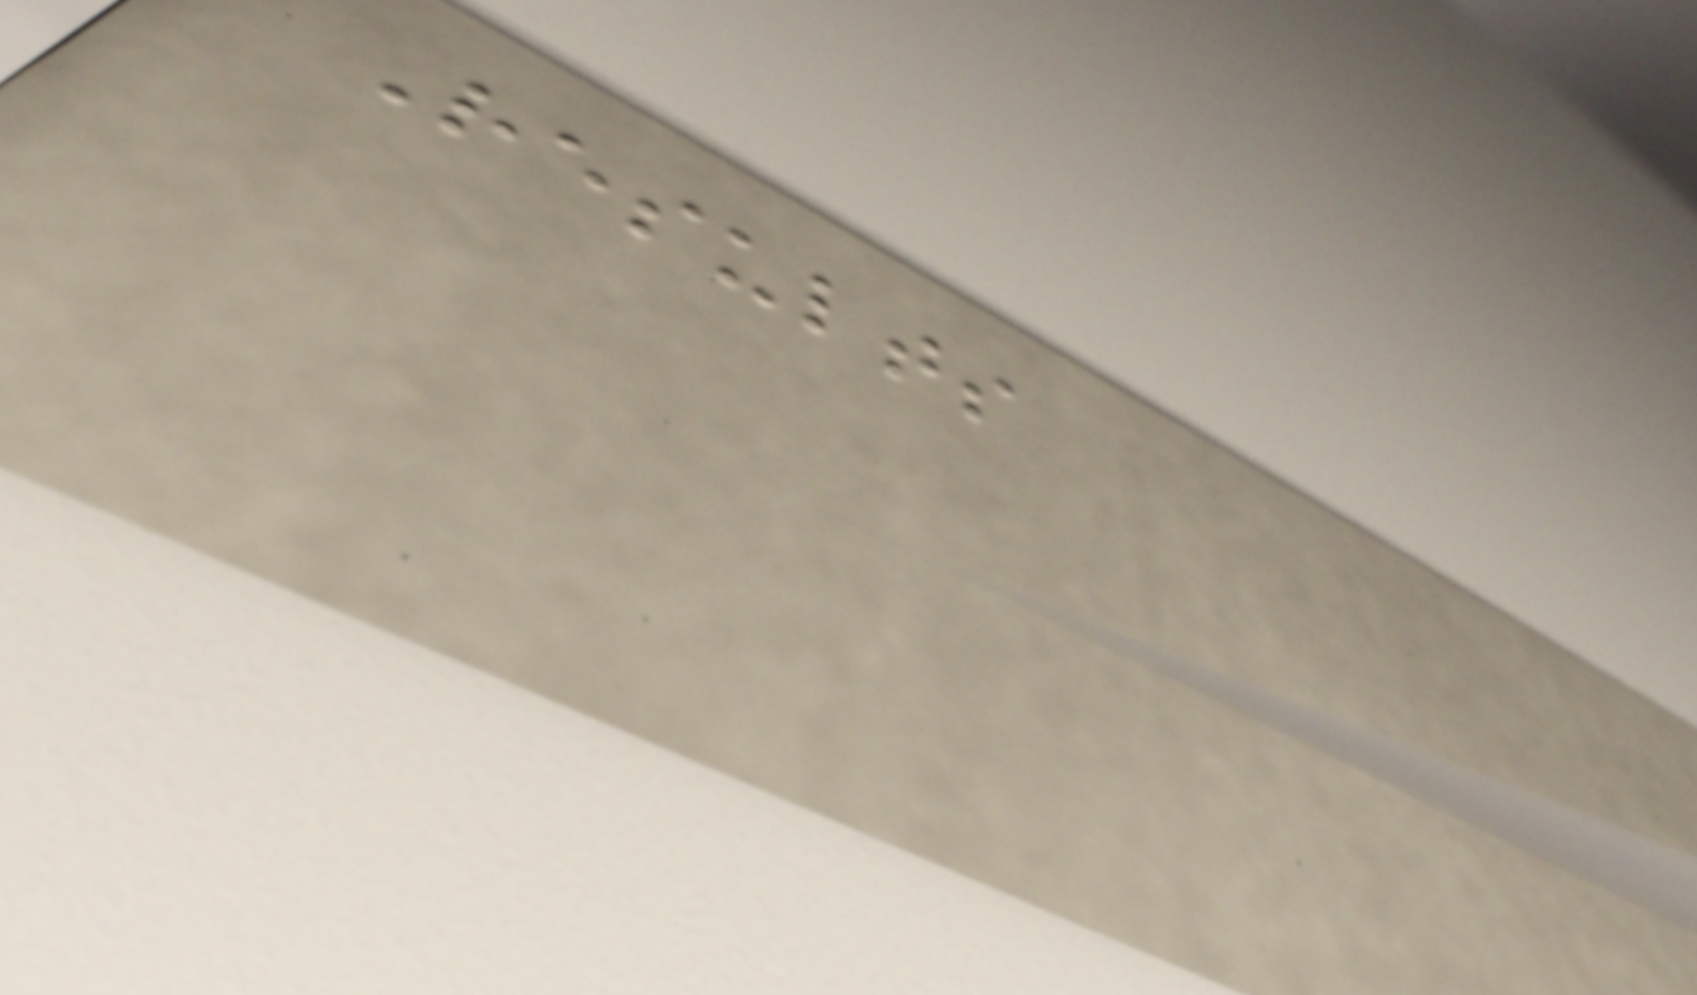Results
